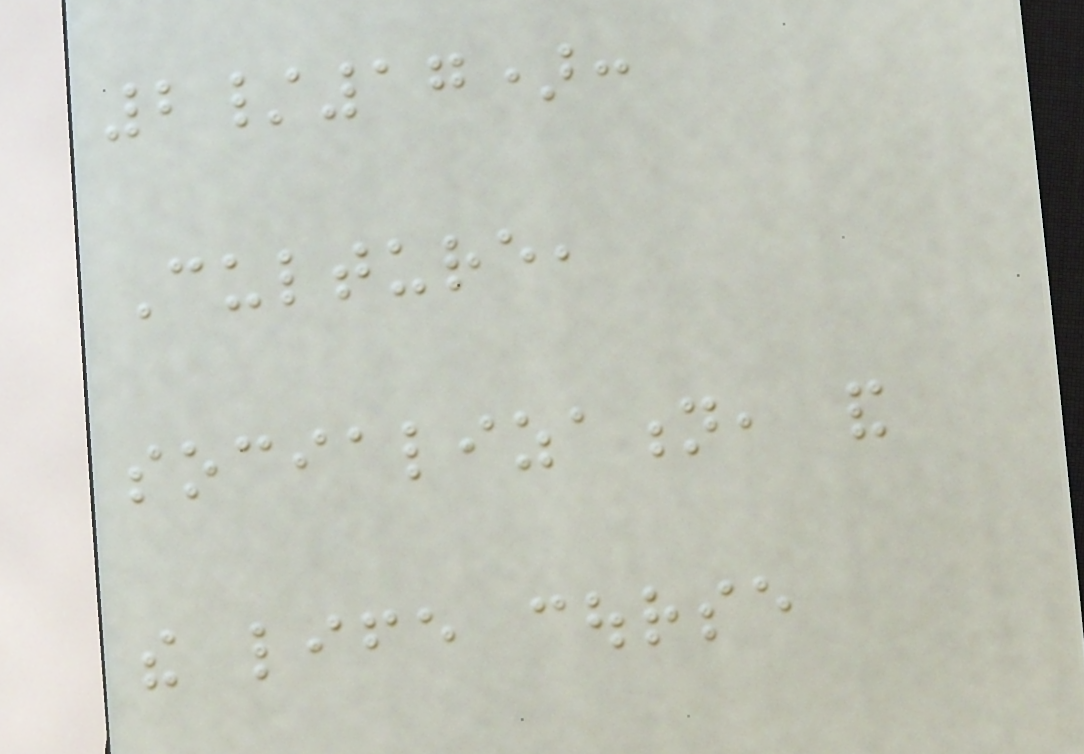2/17):
Culture,
socialization, and
the life course
